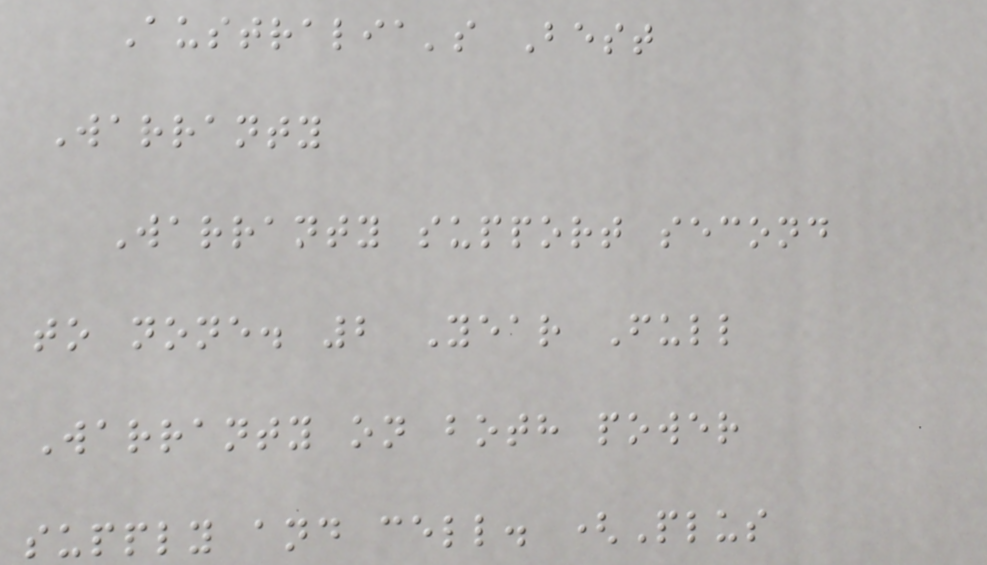Australia's Best
Warranty
Warranty support second
to none. 2 Year Full
Warranty on both power
supply and cell. (Plus
